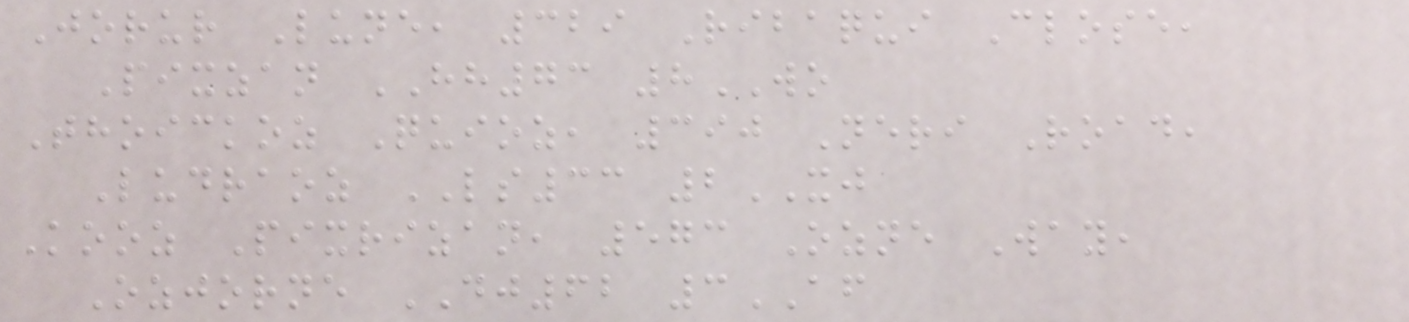Jorur Lune, 329 Ribaqui Close,
Pixzan HH73 8WO
Thoickoz Quioz, 390 Neri Road,
Ludraoz LS33 2XJ
Kooz Pixrizan, 573 Ozne Way,
Ozjorne DJ62 3AF
